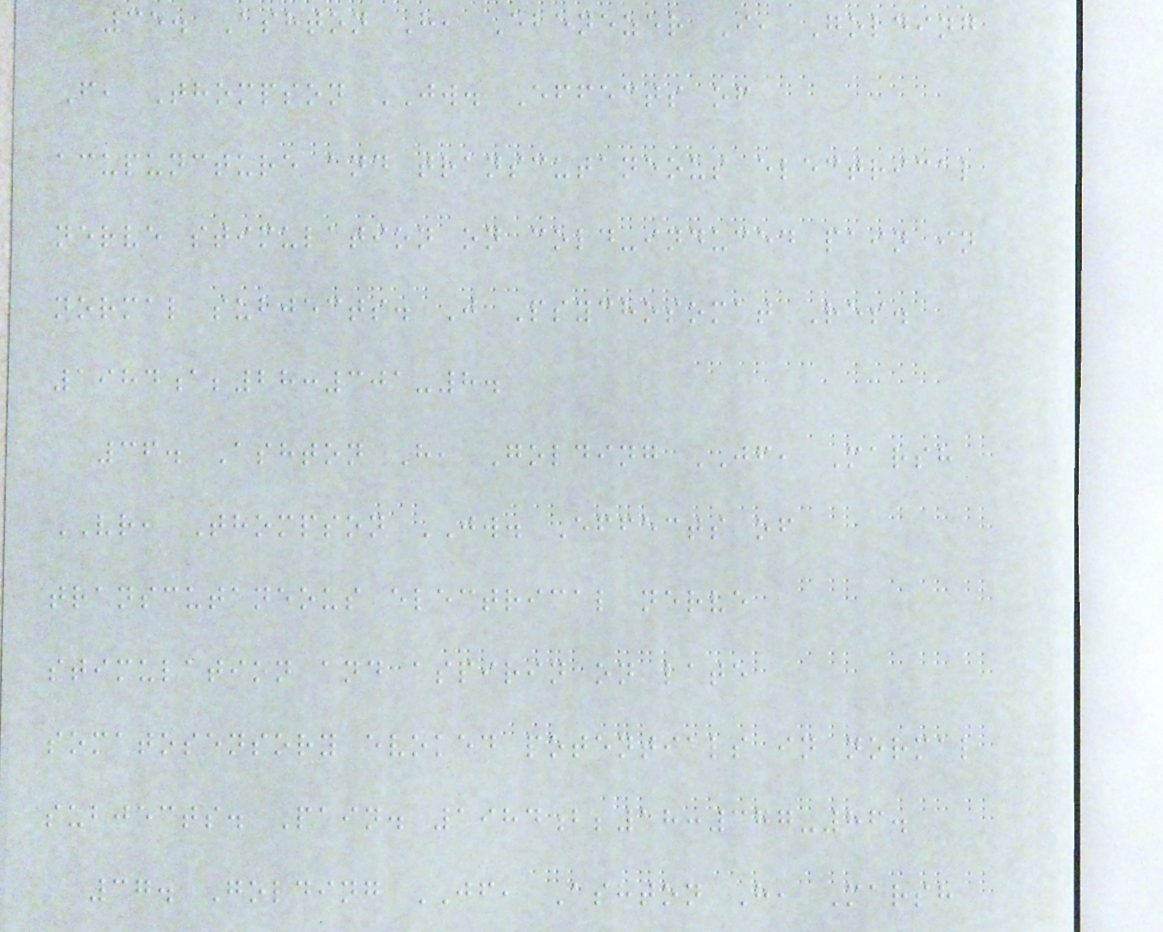35. Ashton H, Ebenezer I, Golding
F, Thompson JW. Effects of
acupuncture and transcutaneous electrical
nerve stimulation on cold-induced pain in
normal subjects. J Psychosomat Res.
1984a;28:301-8.
36. Ashton H, Golding JF, Marsh
VR, Thompson JW. Effects of
transcutaneous electrical nerve
stimulation and aspirin on late
somatosensory evoked potentials in normal
subjects. Pain. 1984b;18:377-86.
37. Golding JF, Ashton H, Marsh
